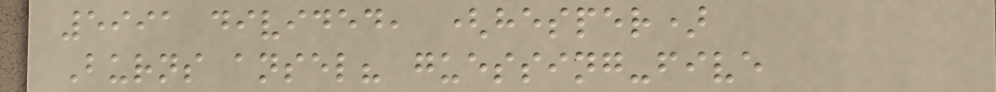5991 divided, (hesper)
Burns ansel? guessing-five
